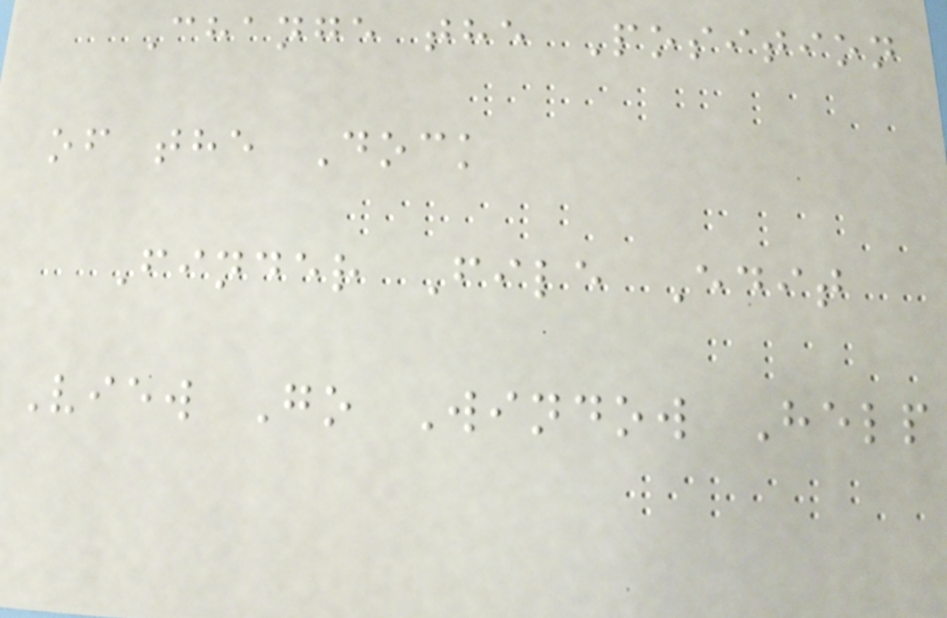Change the Position
of the Dock
Finder File Edit
View Go Window Help
